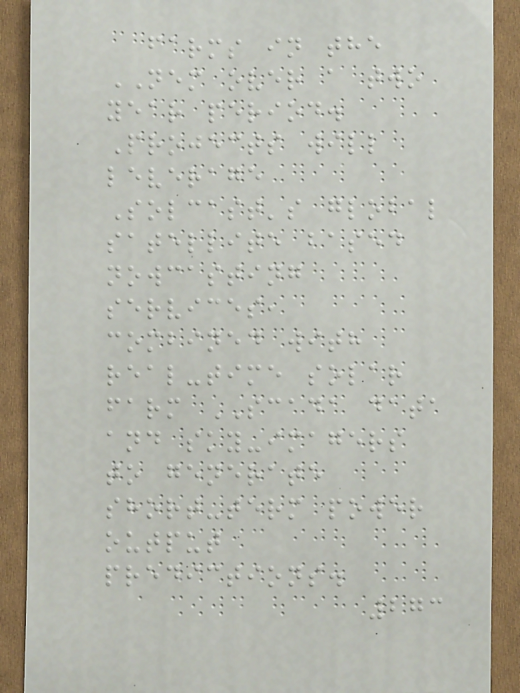farms in the
NEM over a two
year period.
Projects will
leverage
Solcast's global
satellite based
nowcasting
services,
combined with
real-time solar
farm SCADA data
and sky-imagers
to generate
short-term power
output
predictions.
273
